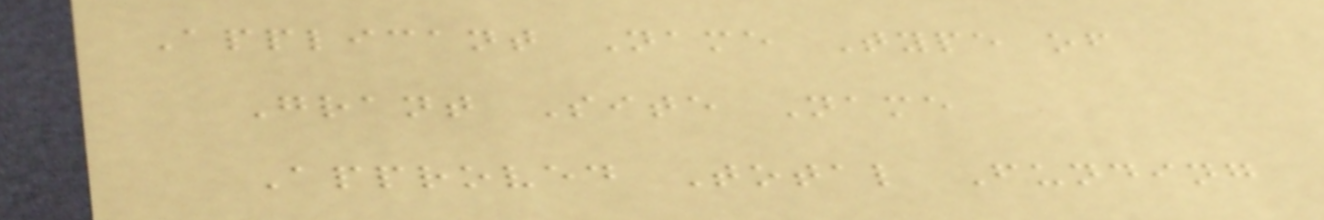Applicant Name Type of
Grant Site Name
Approved Total Funding
